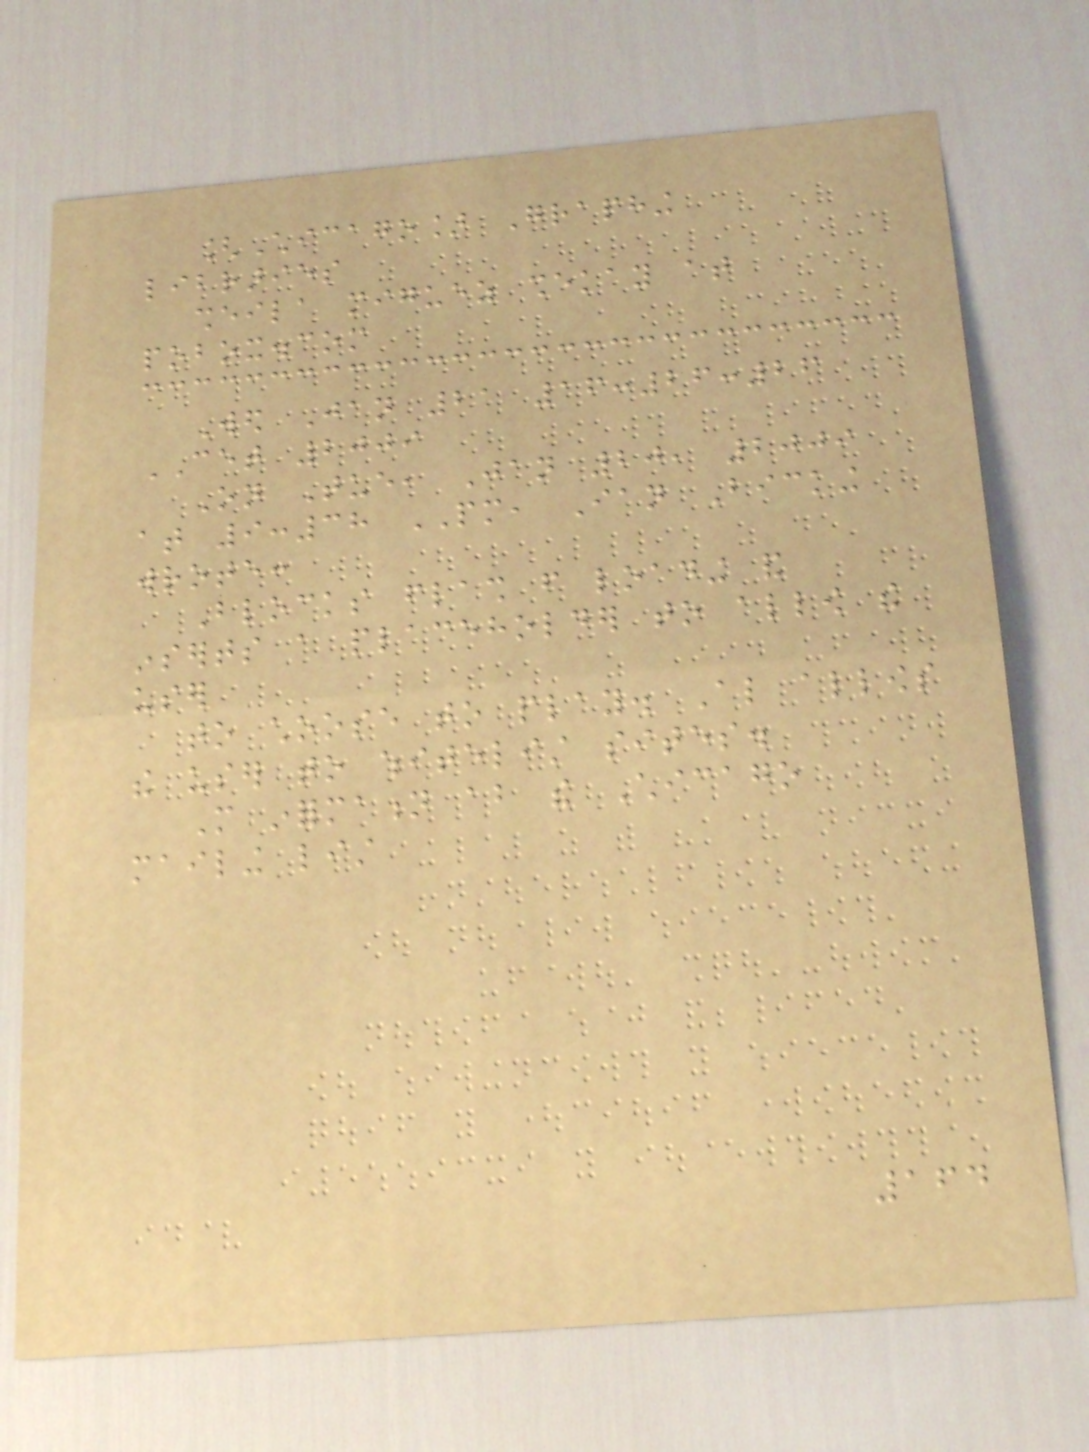[Chicago] Graphing
libraries
sheila miguez shekay at
pobox.com
Wed Jan 21 16:26:26
CET 2009
On Tue, Jan 20, 2009
at 9:38 PM, Ian Bicking
wrote:
Blocks flash from loading and
inserts a placeholder to allow the
user
to choose to play. Also allows
the user to whitelist sites.
More information about the Chicago
mailing list
164
